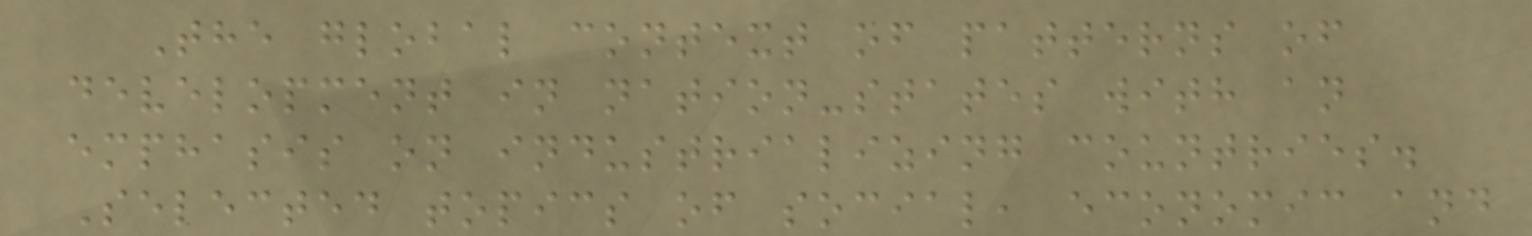The global context of patterns of
development in nation-states with an
emphasis on industrializing countries.
Selected topics of social, economic and
